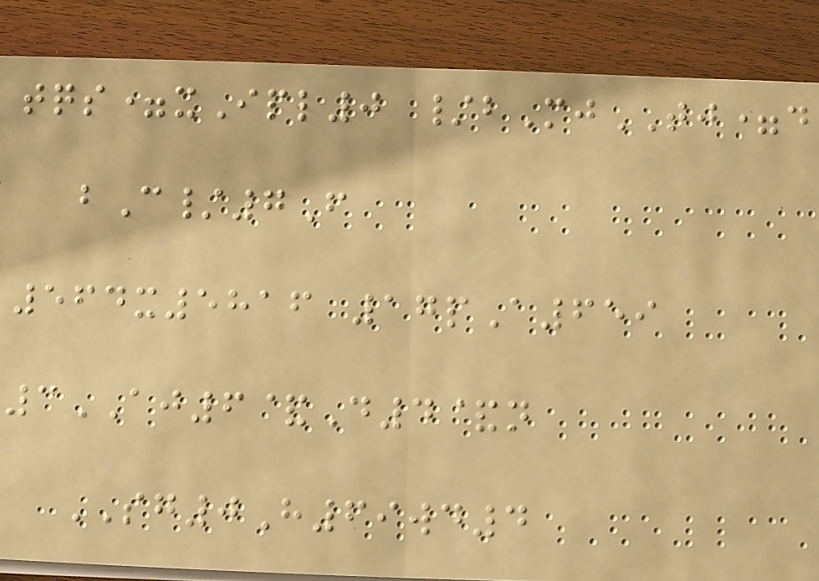tqs=xIpl0 /bMjTJ=d
bC/7F
564x5816 17pA659
3AJ6&D4&n
SG0H69wd4
